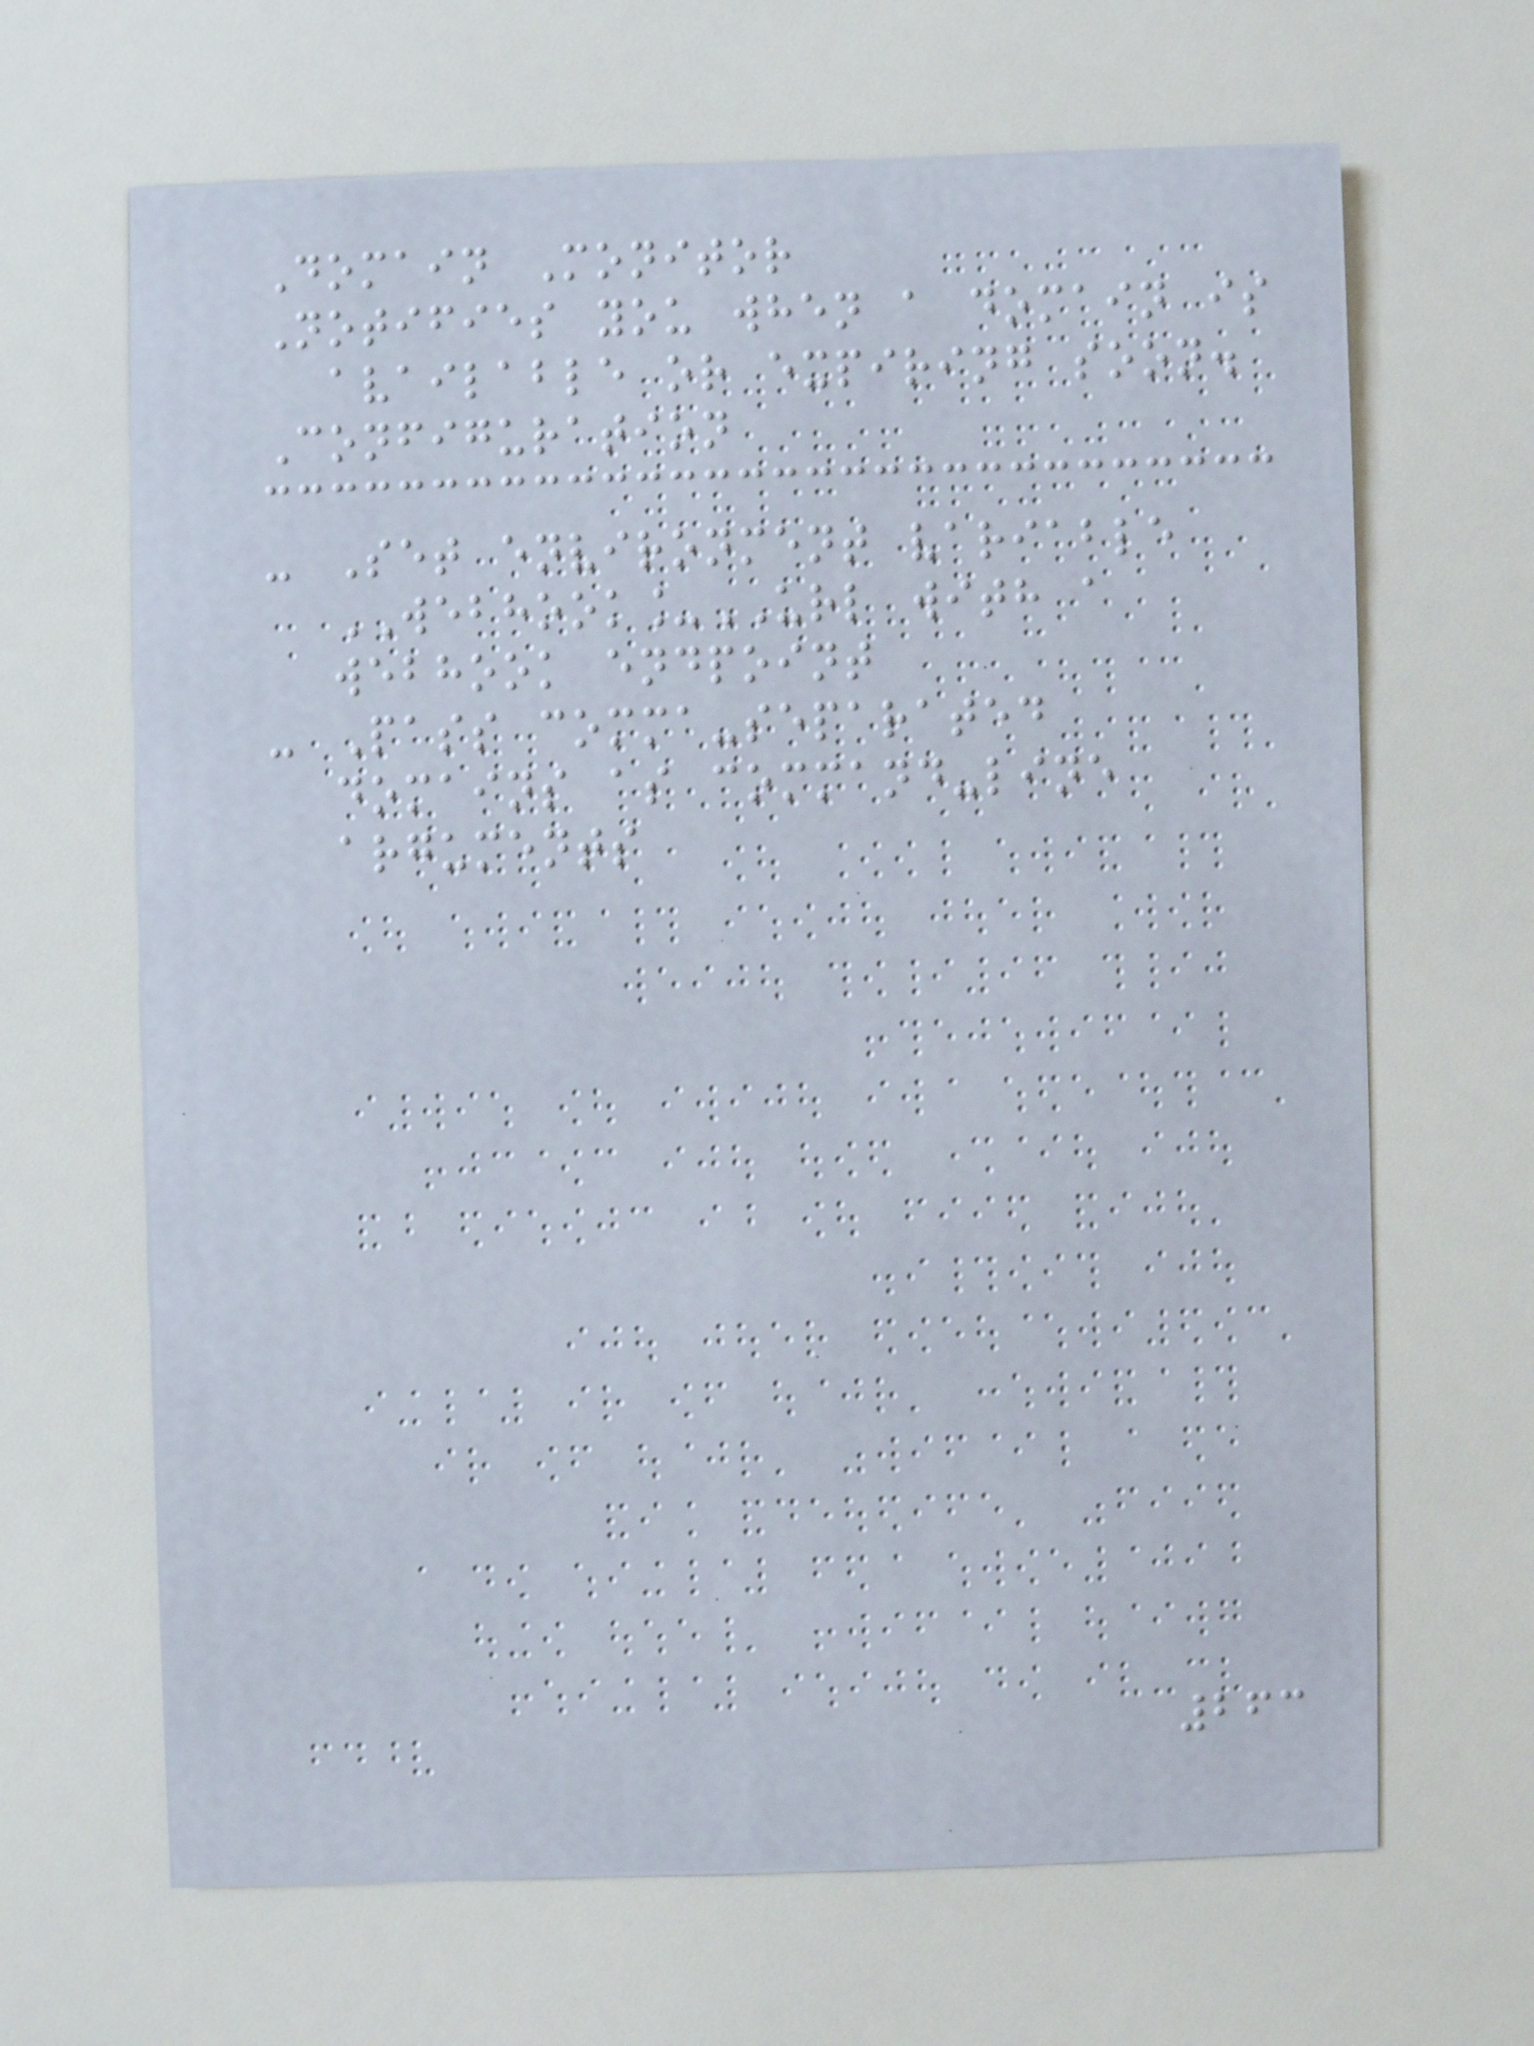Domain Monitor
Notifies you when a domain is
available or expiring soon.
Configuration
- Set environment variable
WEBHOOK_URL with a
webhook endpoint
- Pass comma-separated
domains as command-line
arguments
263
